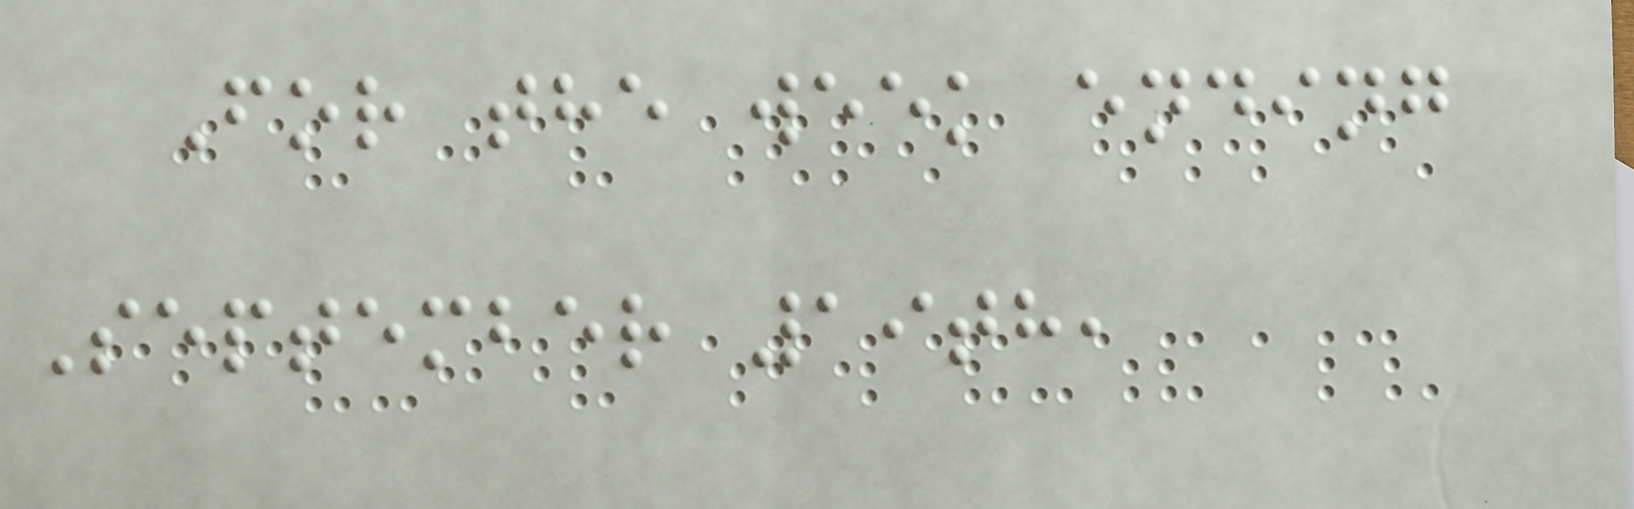For the week ending
September 19th,
